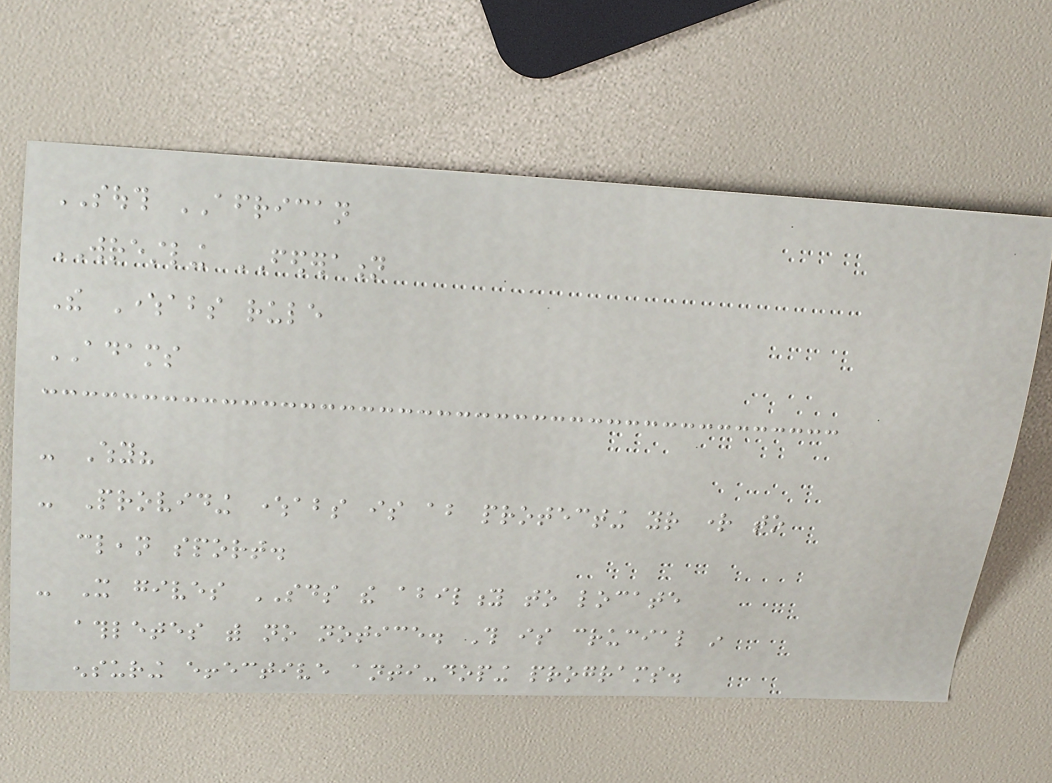SOUTH AFRICAN
WRESTLING FEDERATION
The Whereabouts rule
ADAMS
- Why?
- Providing whereabouts is about protecting your right to
clean sport.
- It gives SAIDS the ability to locate
athletes with no notice. This is crucial in
ensuring effective anti-doping programs.
